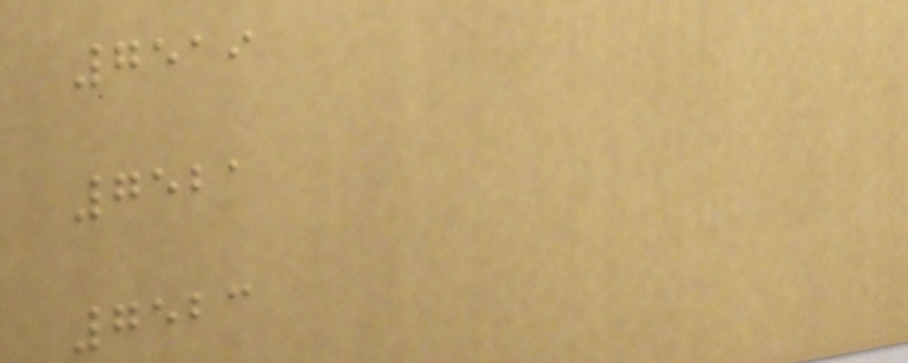7519
7521
7523
